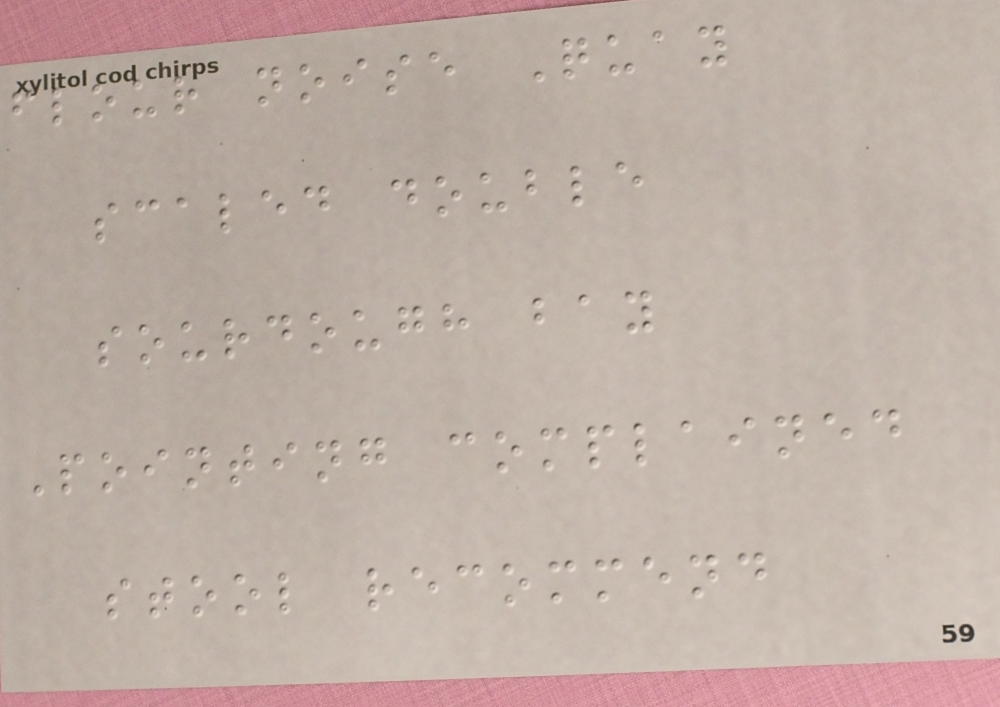flour noise Quay
scaled double
sourdough bay
Pointing complained
stool recommend
